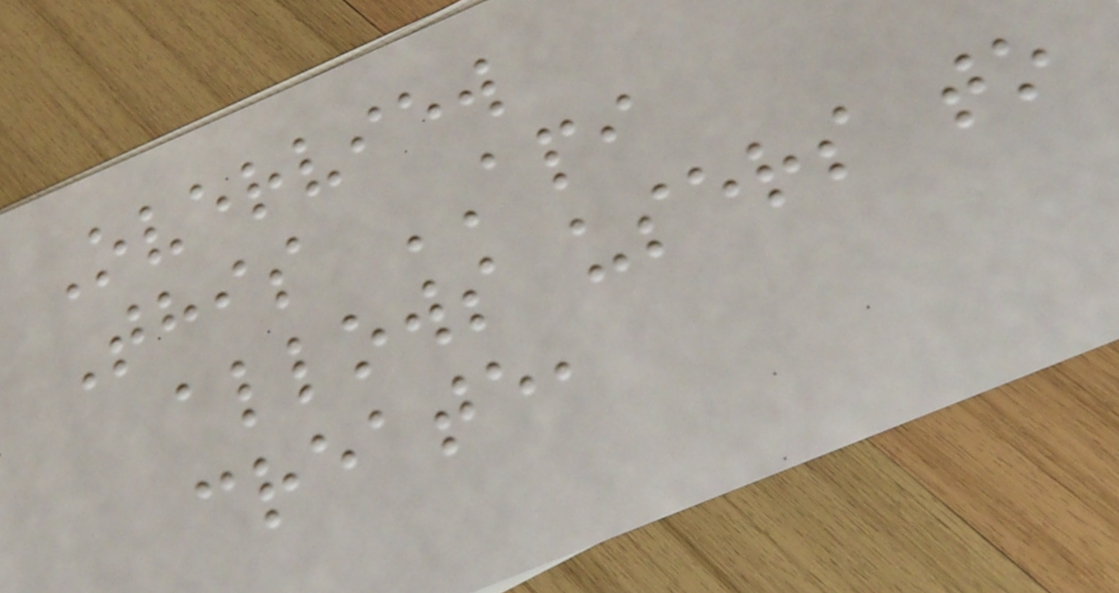Overview
This API
allows users to
create,
